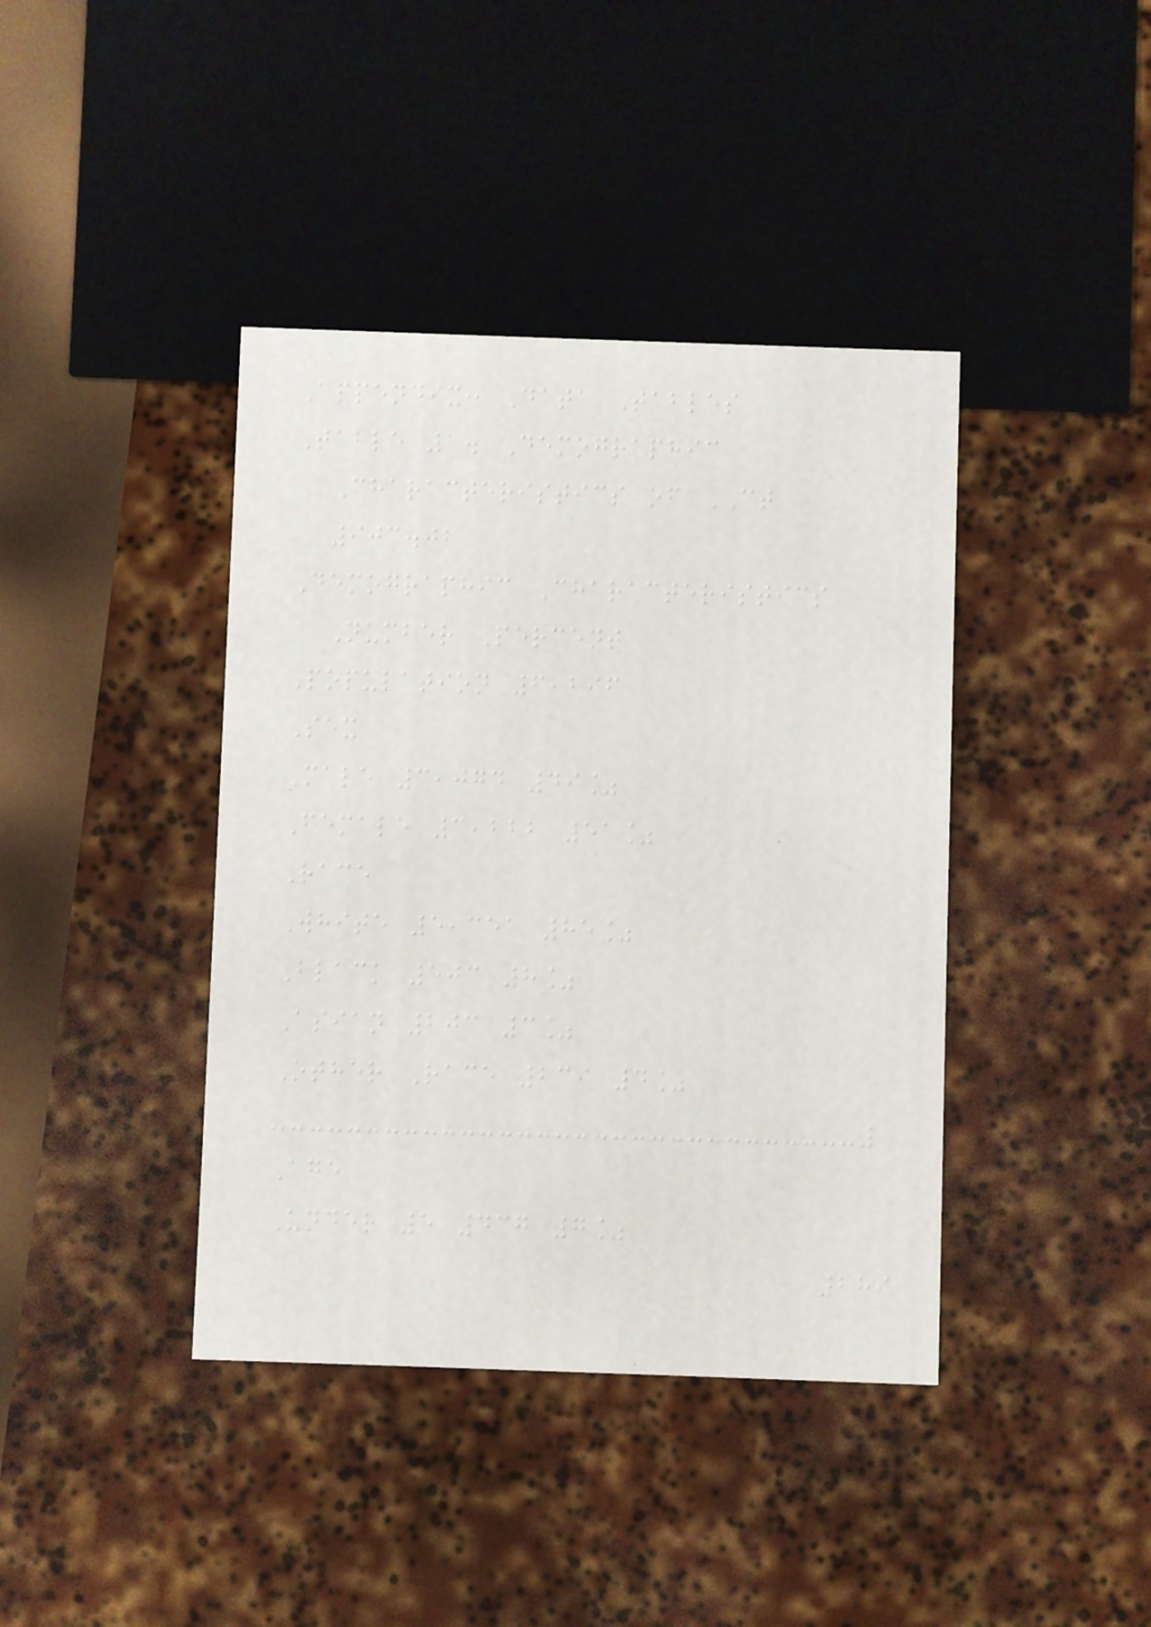Appendix: Data Tables
Table 1. Demographic
Characteristics of CT
903.02
Demographic Characteristics
Number Percent
Population 6,296
Sex
Male 3,074 49%
Female 3,222 51%
Race
White 5,351 85%
Black 503 8%
Asian 203 3%
Other Race 239 4%
Age
Under 5 437 7%
289
